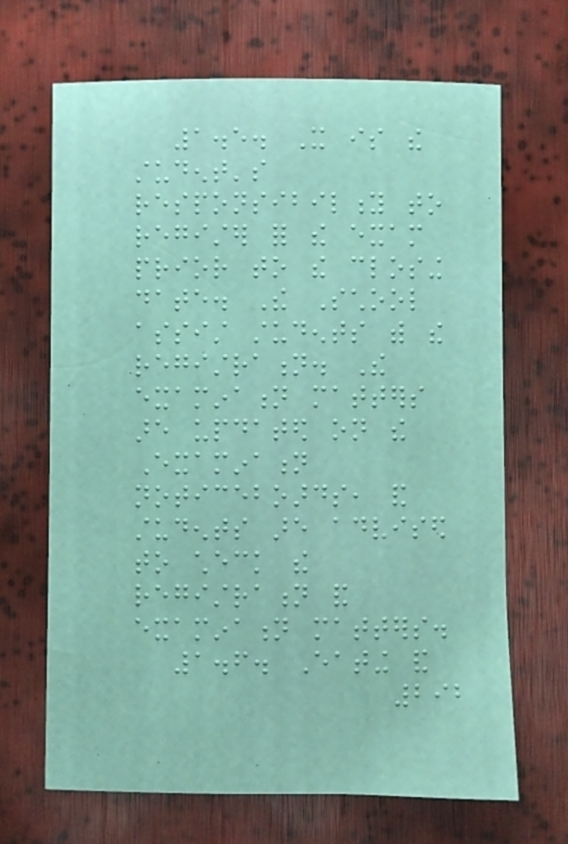1.5. It is the
student's
responsibility to
register for the exam
prior to the closing
date. The School
assist students with the
registration. The
examination matters
are updated on the
Examination
noticeboards, and
students are advised
to check the
registration and
examination matters.
1.6. Eating and
292
